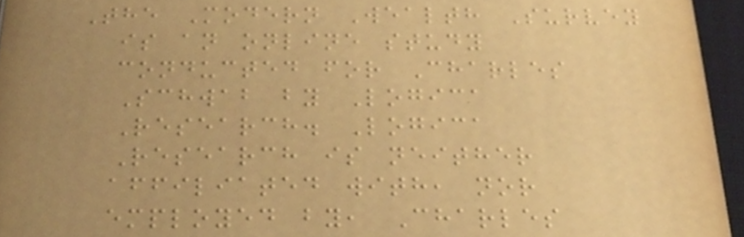The Modern Wealth Survey
is an online study
conducted for Charles
Schwab by Logica
Research. Logica
Research is neither
affiliated with, nor
employed by, Charles
